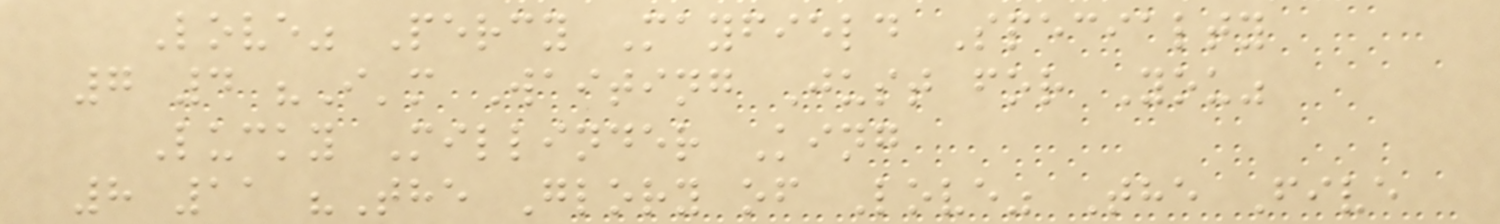Love" Percy Mayfield Specialty
7 4 "I'm Waiting Just for You"
Lucky Millinder King
8 11 "The Glory of Love" The Five
